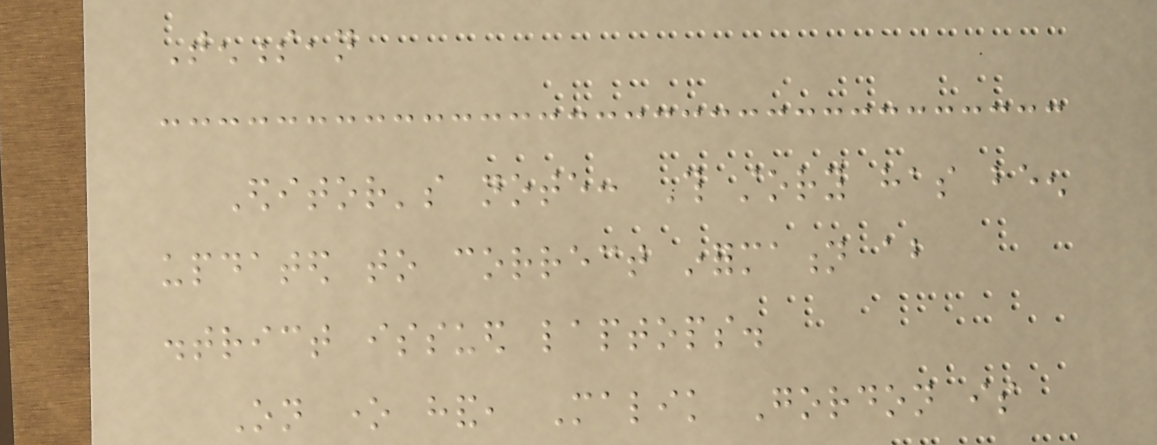Tennessean
Editor's note: This story has been
updated to correct information about
district issued laptops.
On one hand, Malik Gordon is
